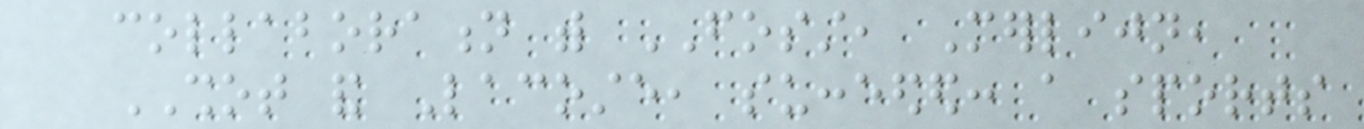collaboration with FOSST, Merlijn,
SHOT and Lacoste, succeeded: a sports
